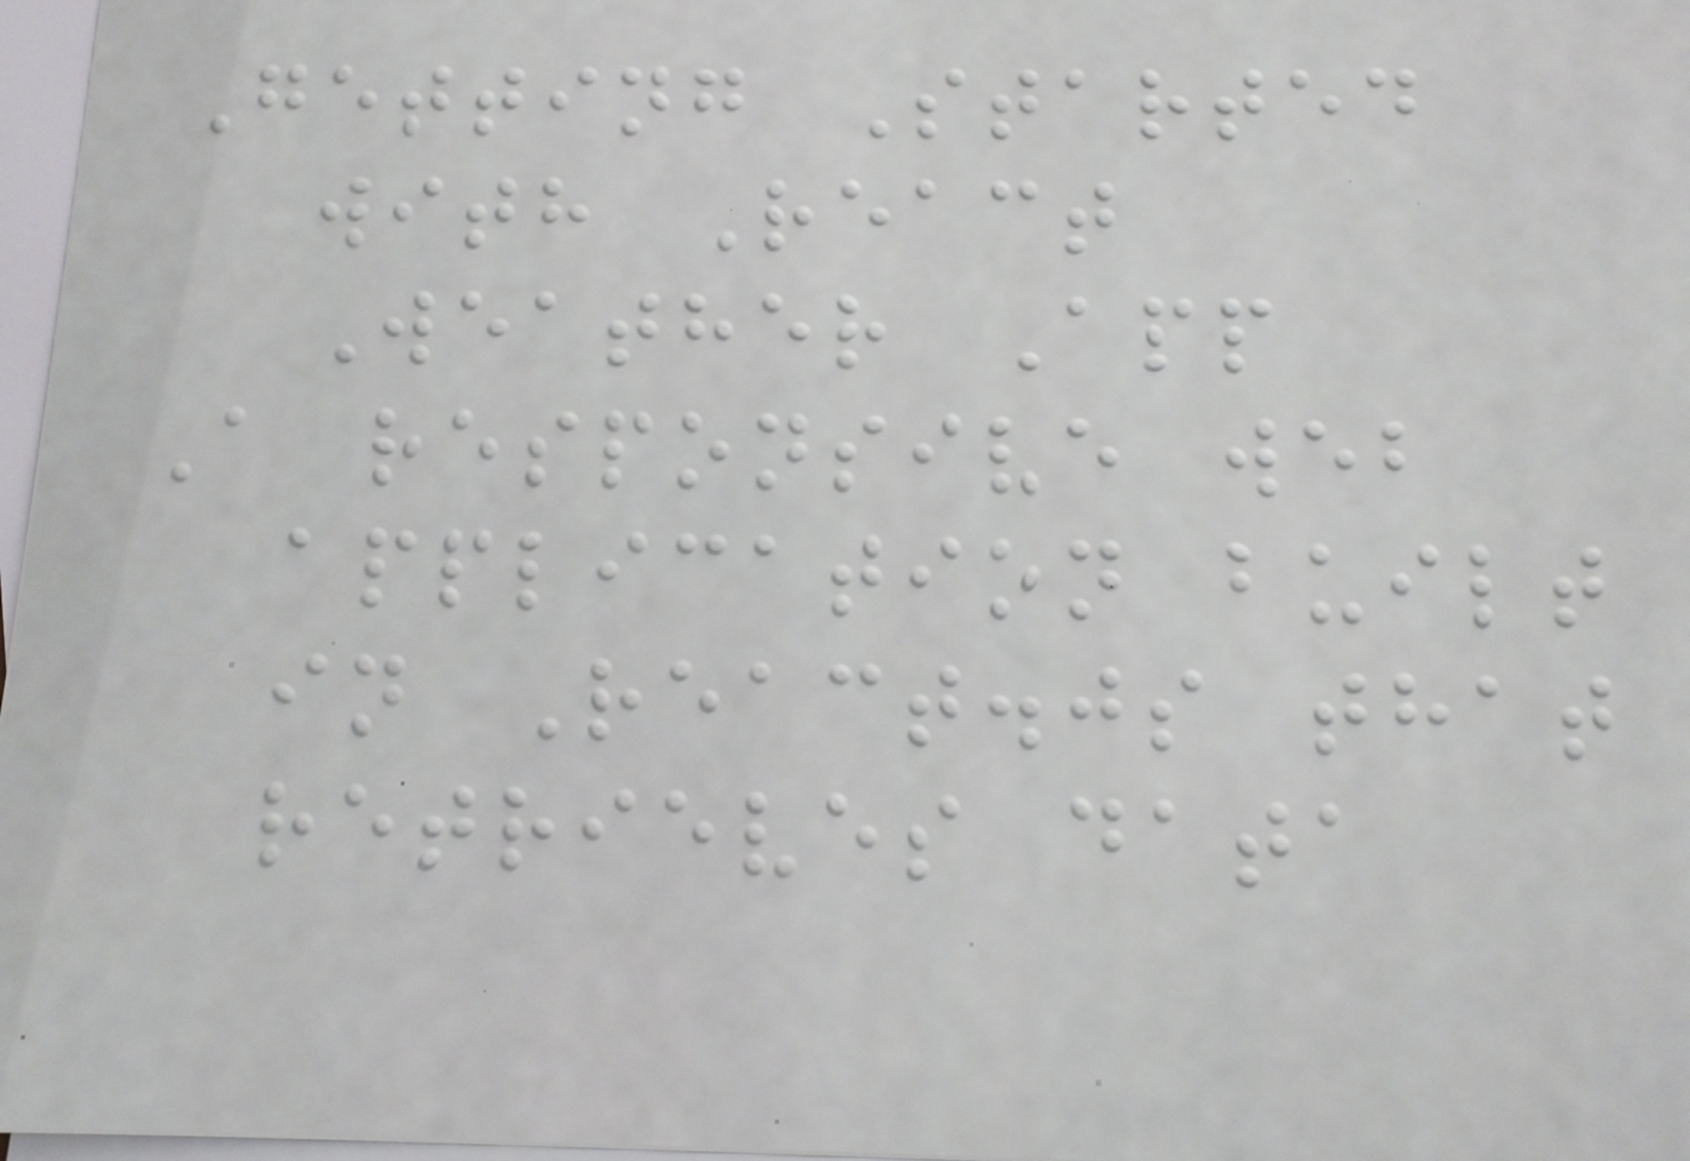Getting Started
with React
Weather App
A responsive web
application built
in React.js that
retrieves data
